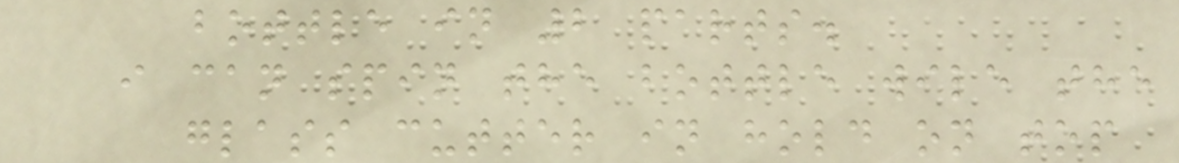bottle in 2 parts.
i can spin the bottle wile the
glass cutter in hold on top
